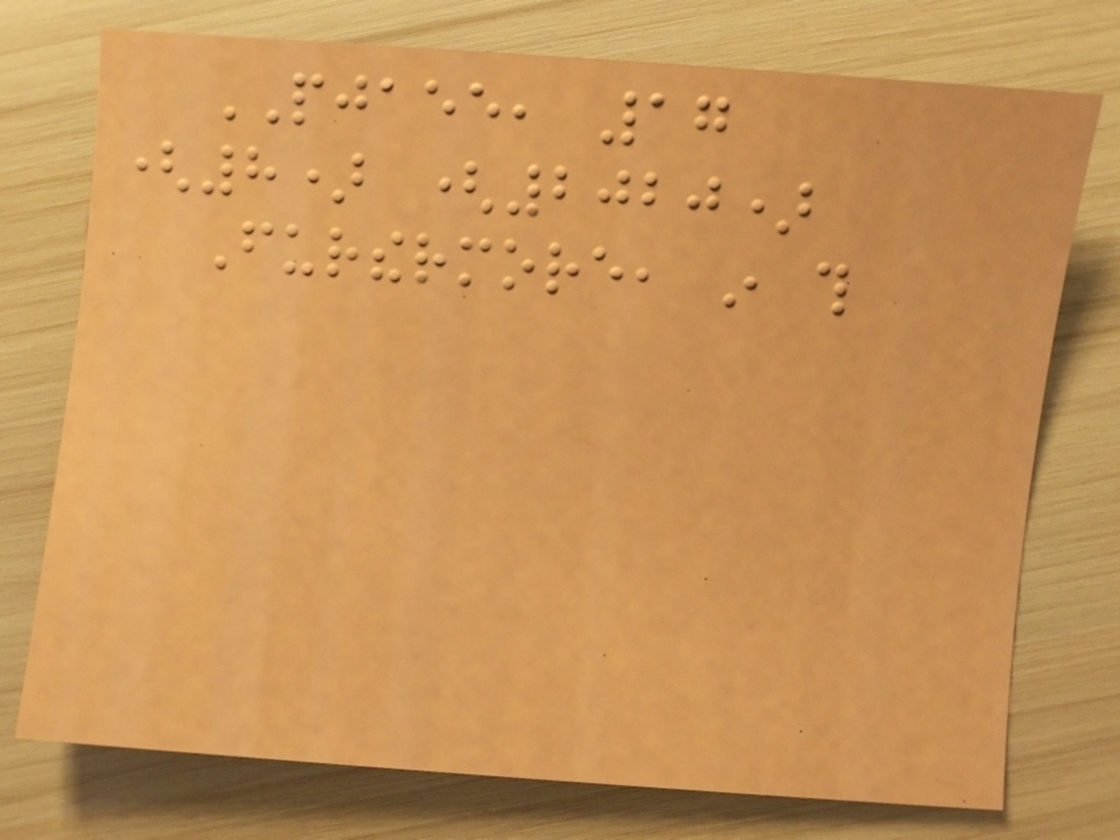PJAEE, 17
(8) (2020)
Furthermore, in this
